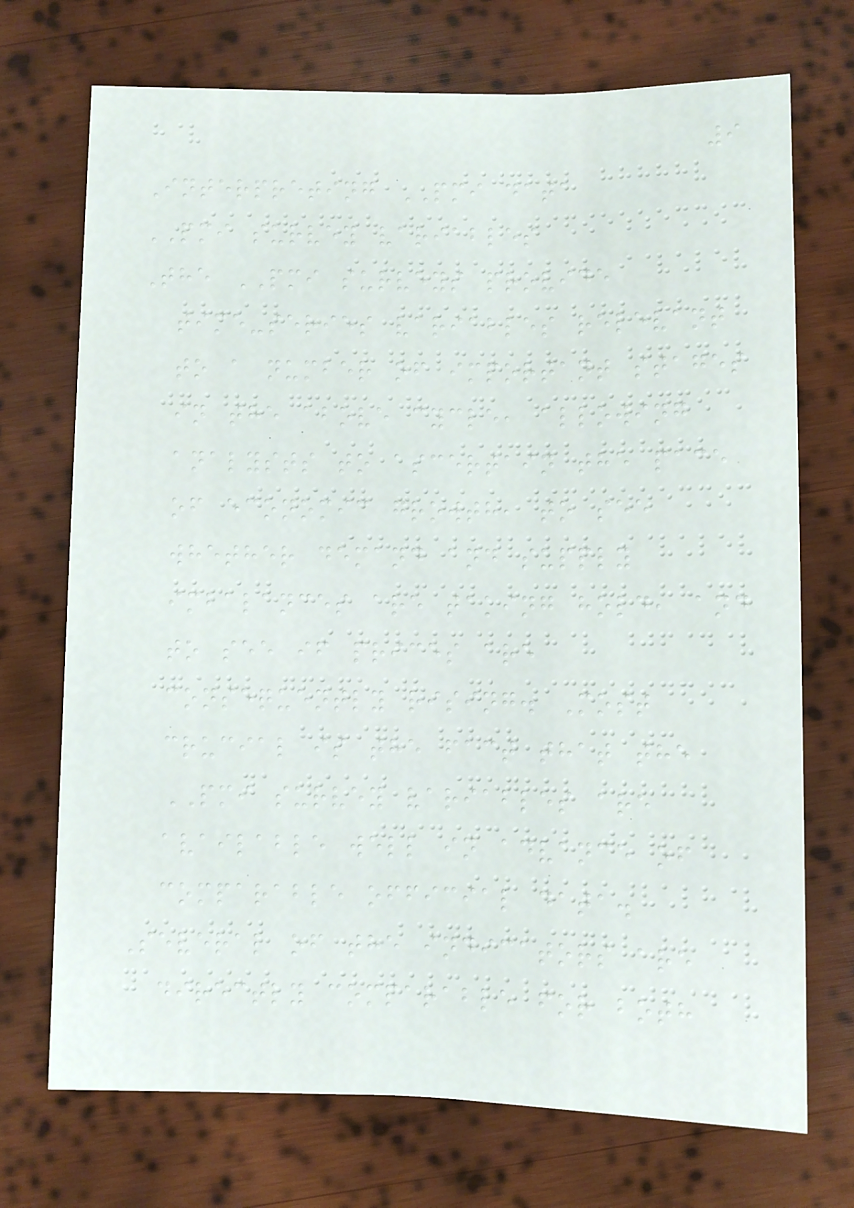9
Interpreting PMI data
PMI survey variables
The PMI surveys provide
time-series variables relevant
to a number of important stages
in the above cycle, allowing
analysts to ascertain the pace
of economic growth, to see
whether demand and supply
imbalances are taking hold, and
to see if prices are
consequently rising. Most
crucial is the fact that the
PMI survey variables are
available well in advance of
comparable official data.
Several of the indicators are
directly comparable for both
